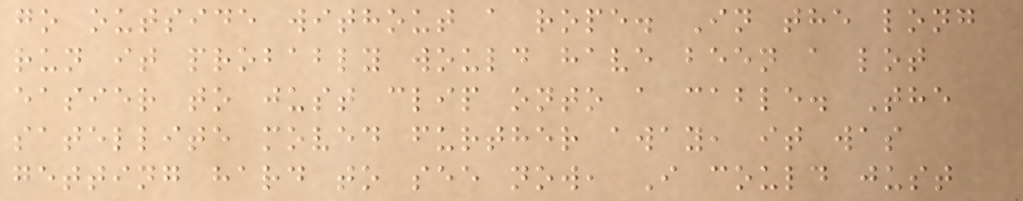go outside without a rope. In the long
run it probably would have been a lot
easier to just clip onto a cable. The
satellite moved further away, it was
getting hard to see now, I could just
